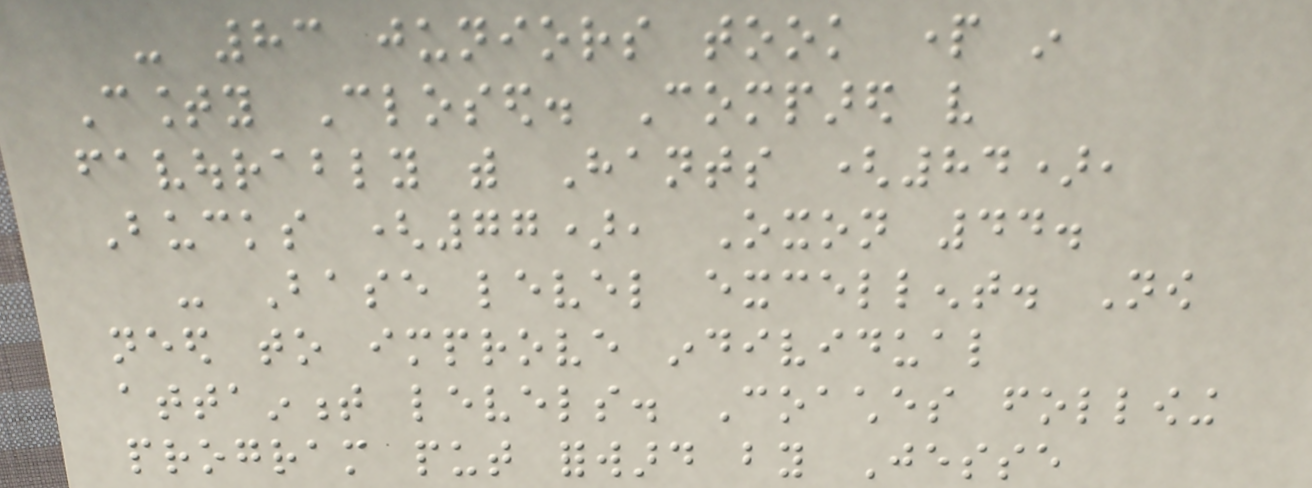- 83 juniors took part in
County Closed. Compared very
favourably with Hants (84),
Bucks (77), Oxon 44.
- Base level excellent. Now
need to improve individual
attainment levels. Coaches following
program put forward by Jesse
